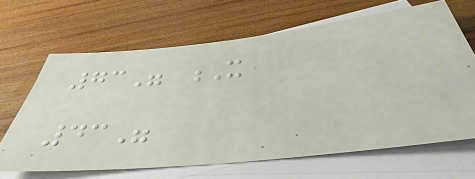73" X
43"
